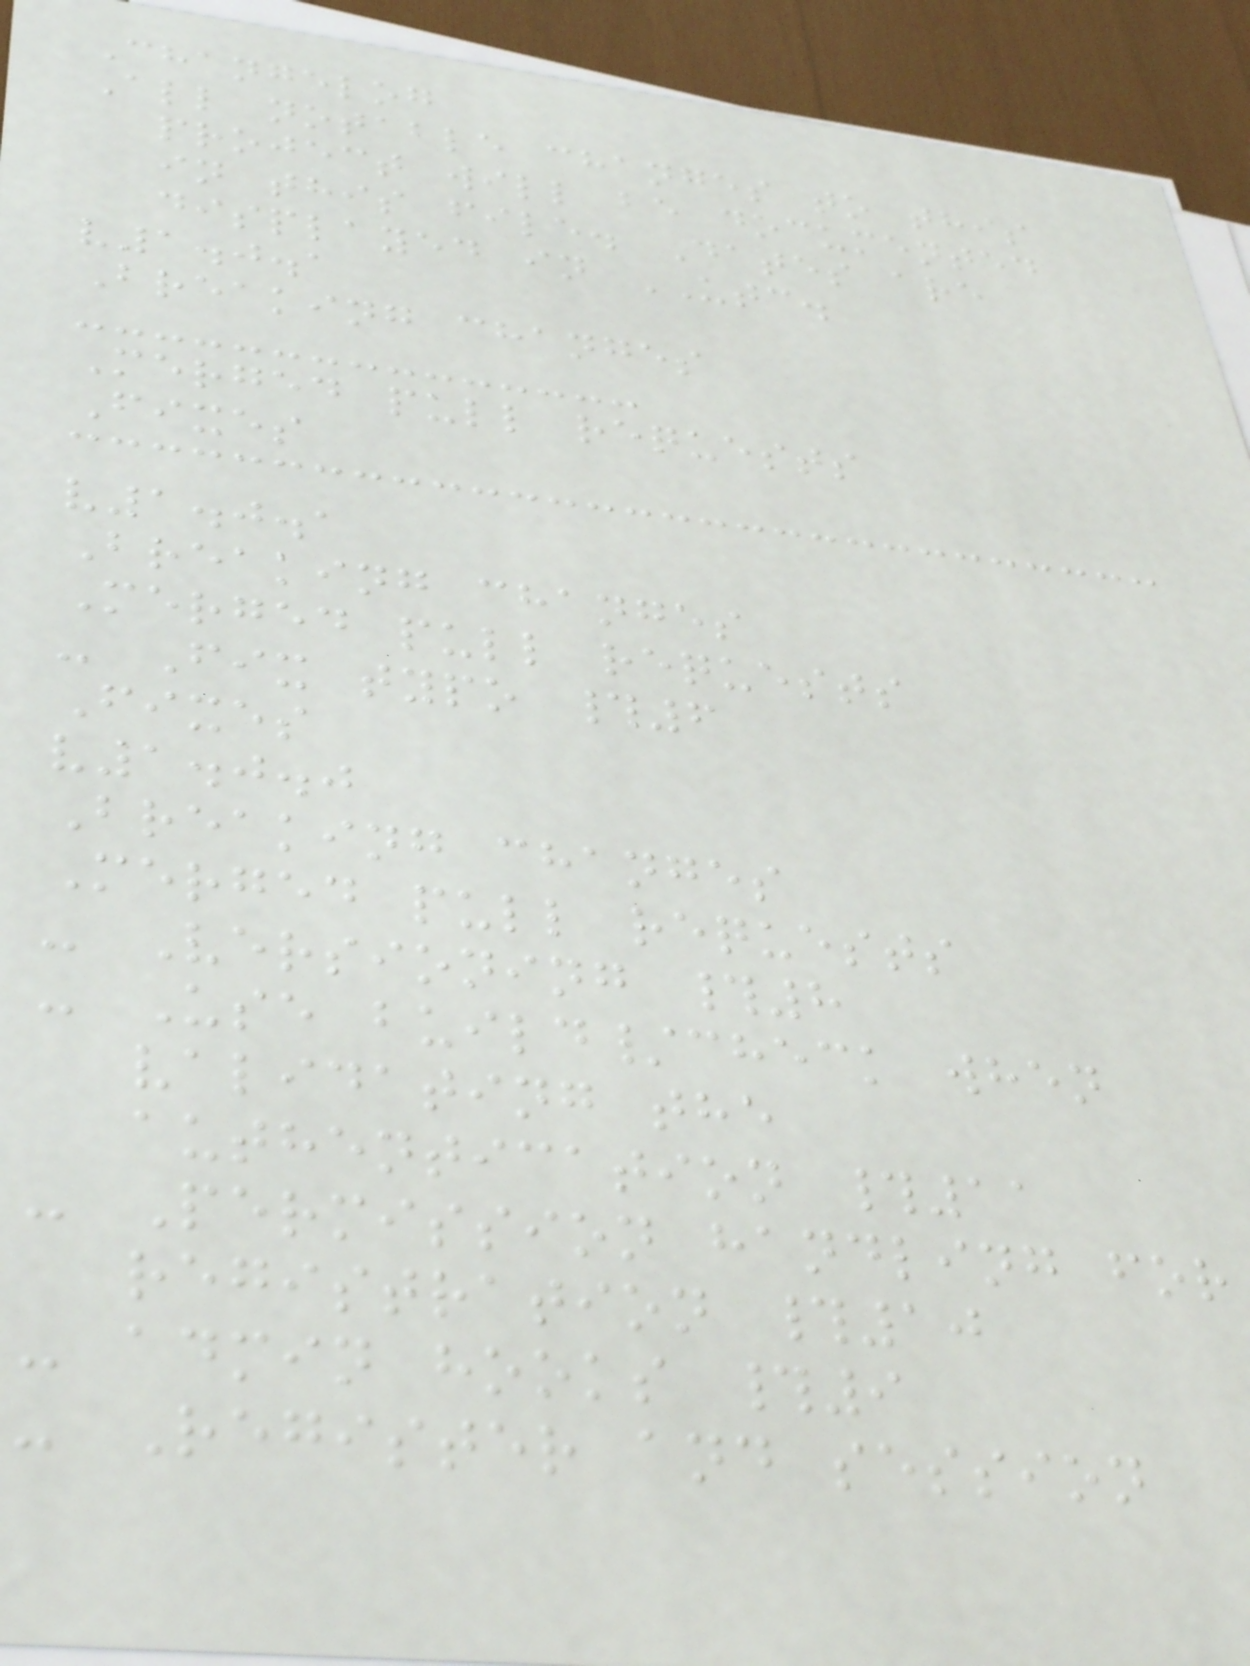Changelog
All notable changes to this
project will be documented
in this file. Dates are
displayed in UTC.
v1.0.1
Breaking changes
Merged pull requests
Fixes
v1.0.1
Breaking changes
Merged pull requests
- Fix typo #6
Fixes
v1.0.0
Breaking changes
Merged pull requests
- Versioning #8
- Use build/check when
validating the
authentication #11
- Permission handling for
registration #10
- admin hooks #9
- Register and session
